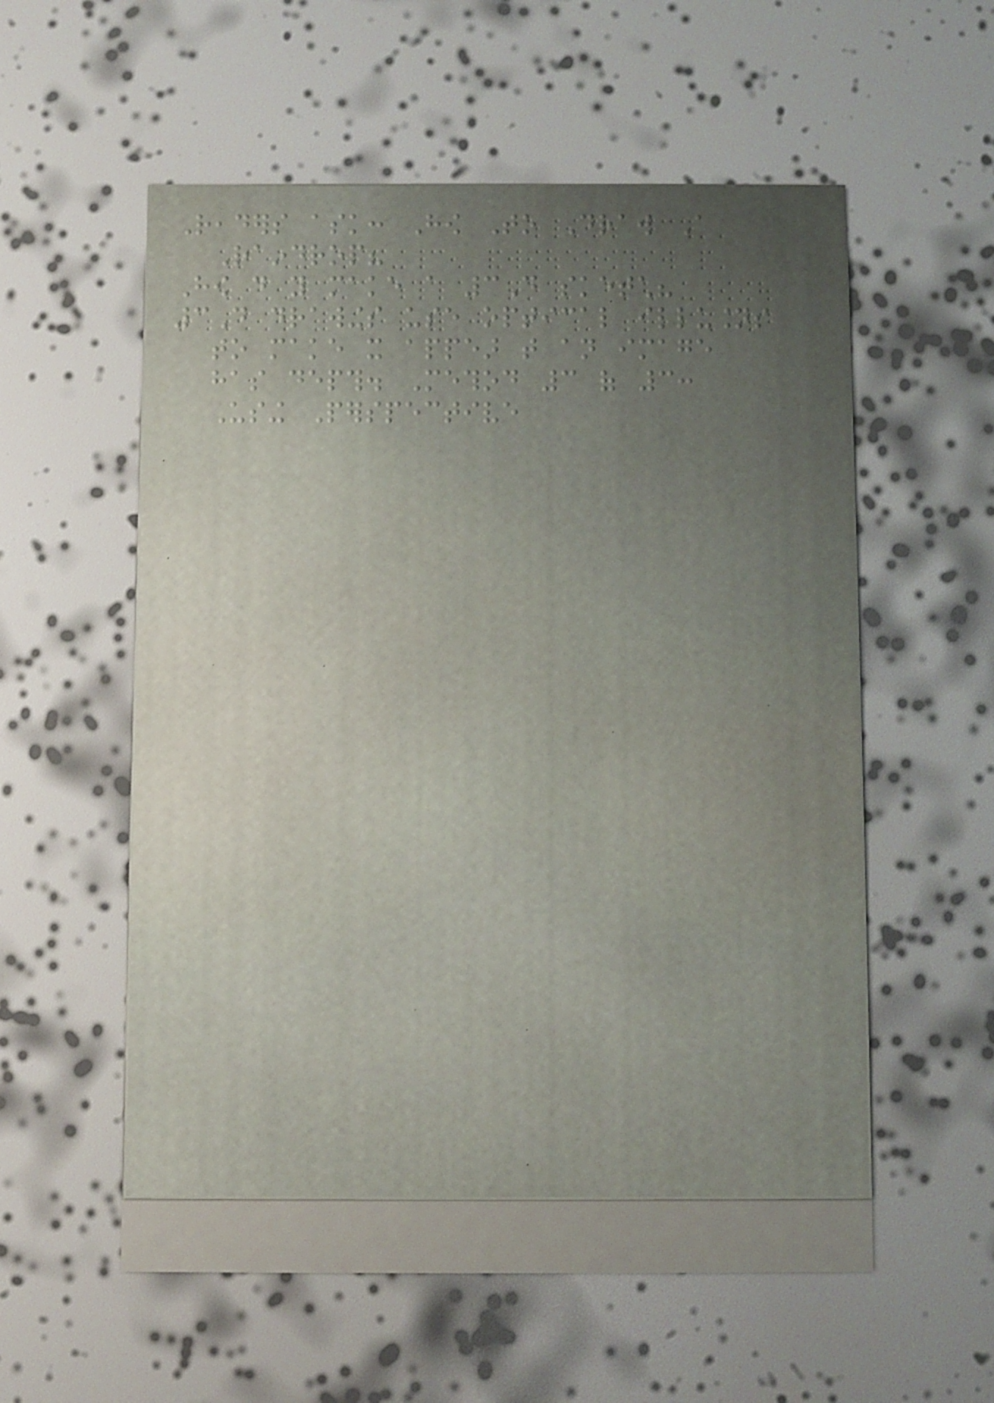Readers ask: How To Draw A
Raindrop?
How do you make a 3D sketch?
3D drawings use optical illusions
to make it appear that an image
has depth. Method 3 of 3:
Using Perspective
